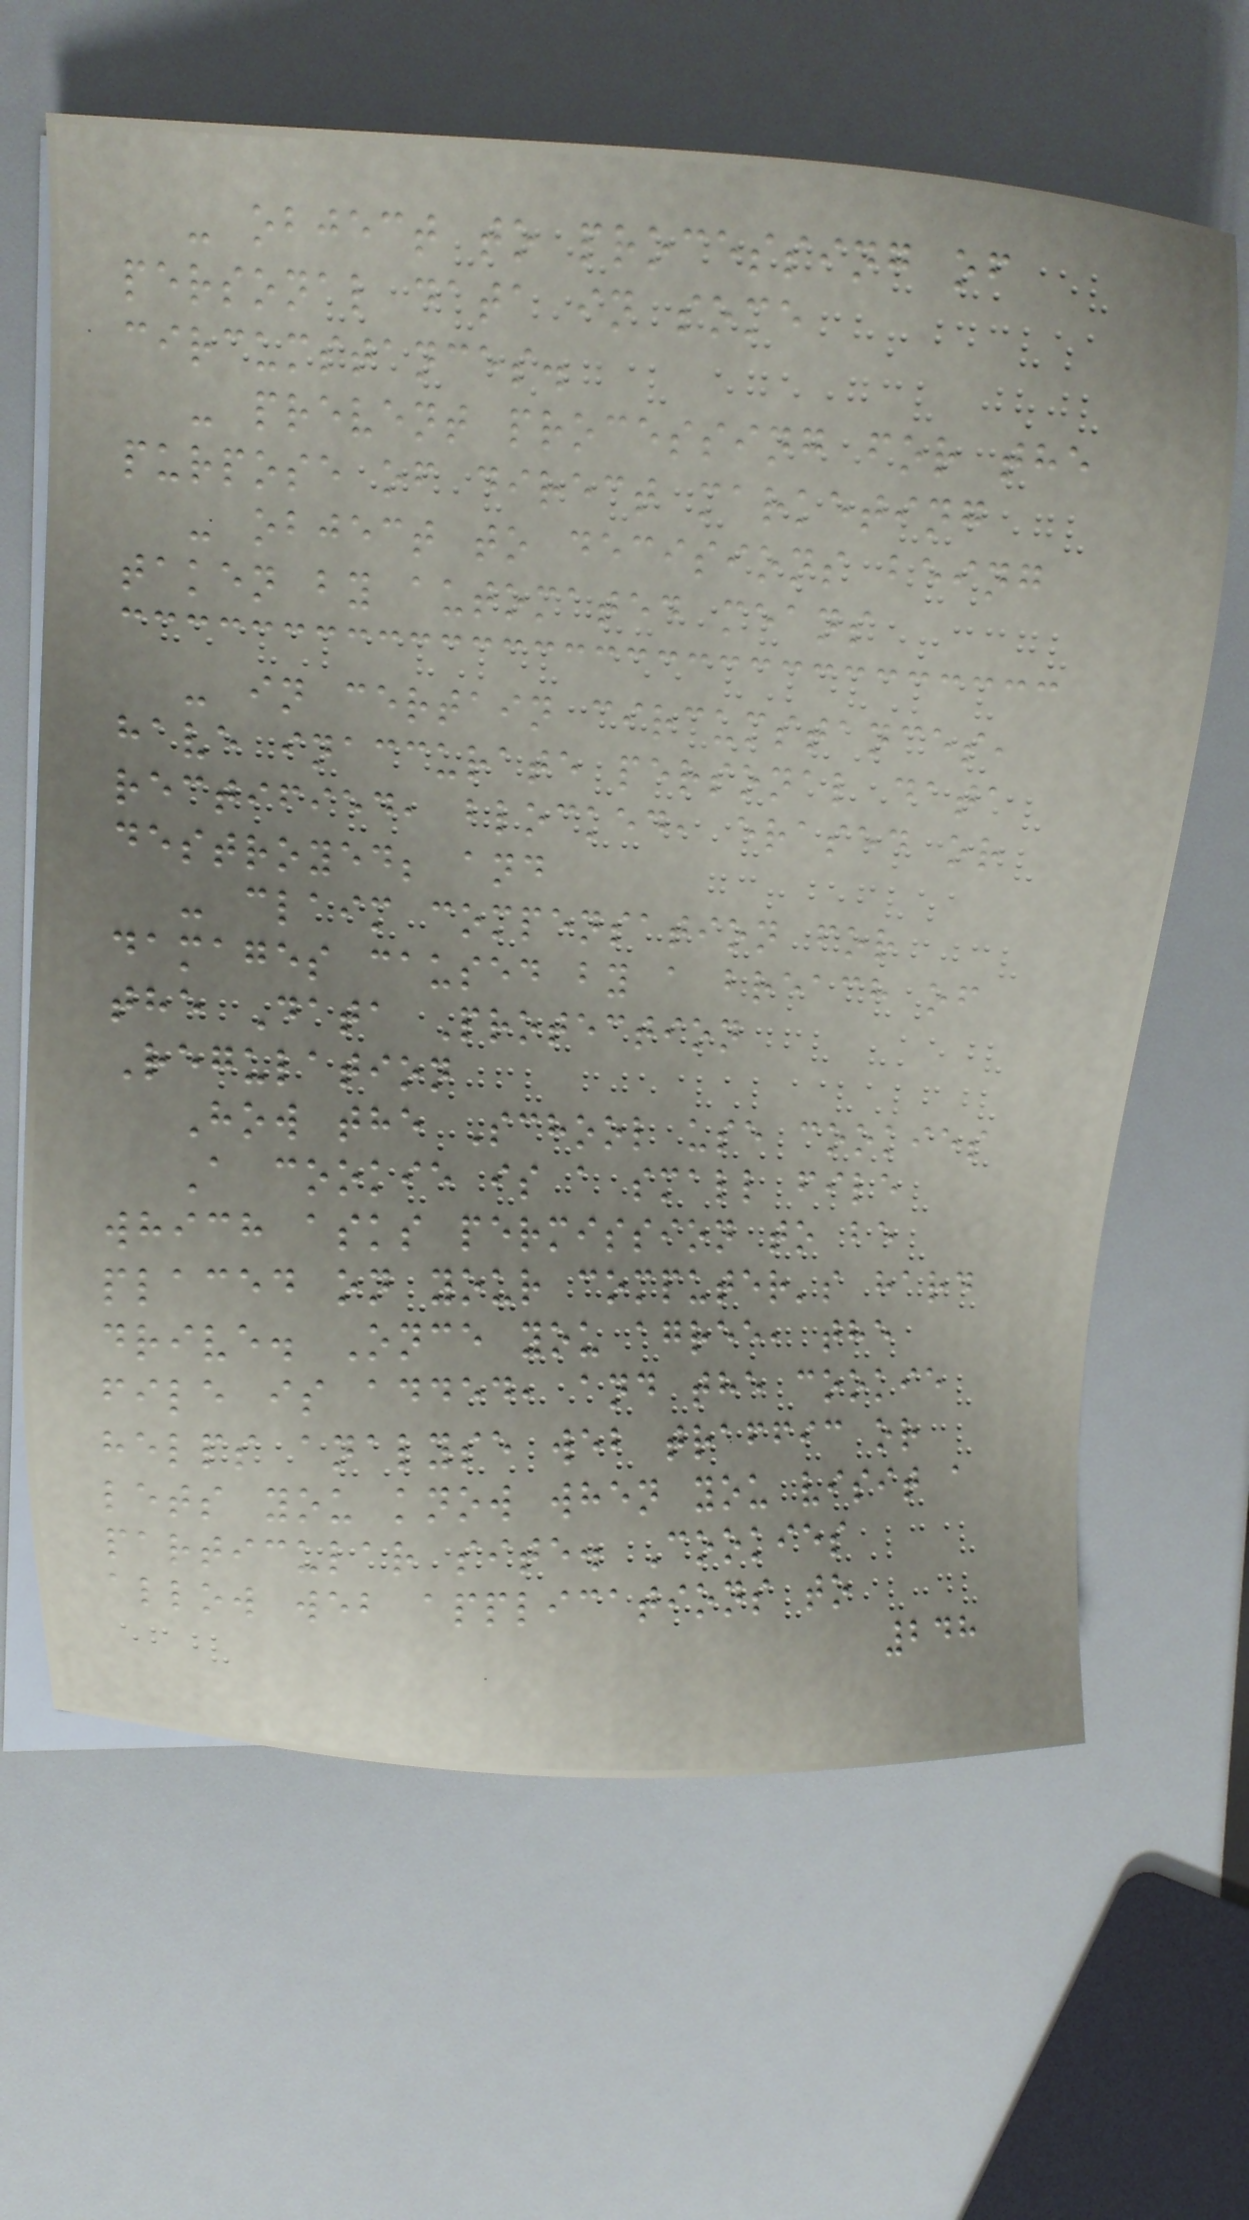- object to processing of
personal data in some
circumstances.
- prevent processing for the
purpose of direct marketing
- object to decisions being
taken by automated means
- in certain circumstances,
have inaccurate personal data
rectified, blocked, erased or
destroyed; and
- claim compensation for
damages caused by a breach of
the Data Protection
Regulation
How the School use cookies
A cookie is a small file
which asks permission to be
placed on your computer's hard
drive. Once you agree, the
file is added, and the cookie
helps analyse web traffic or
lets you know when you visit a
particular site. Cookies
allow web applications to
248
